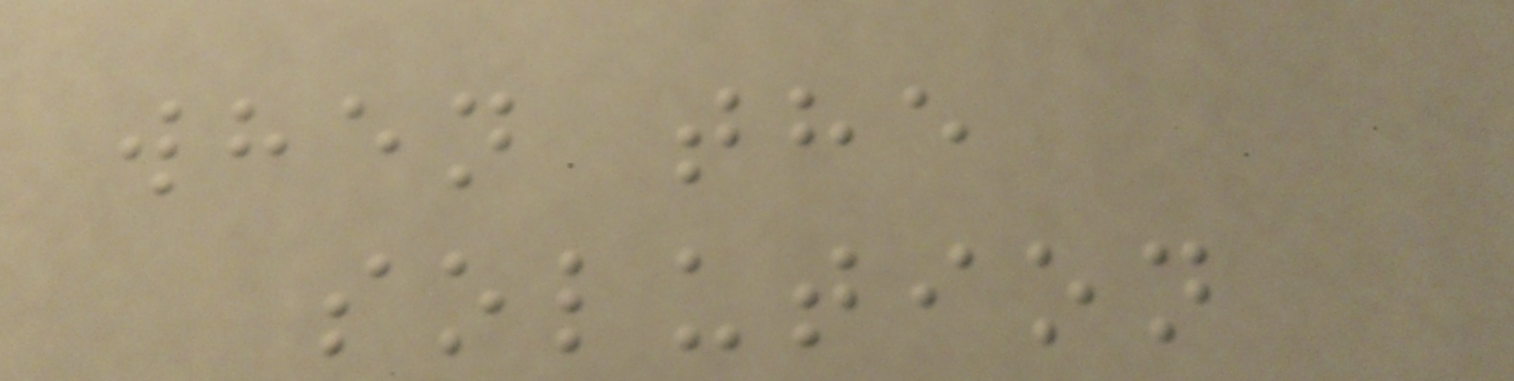when the
solution
